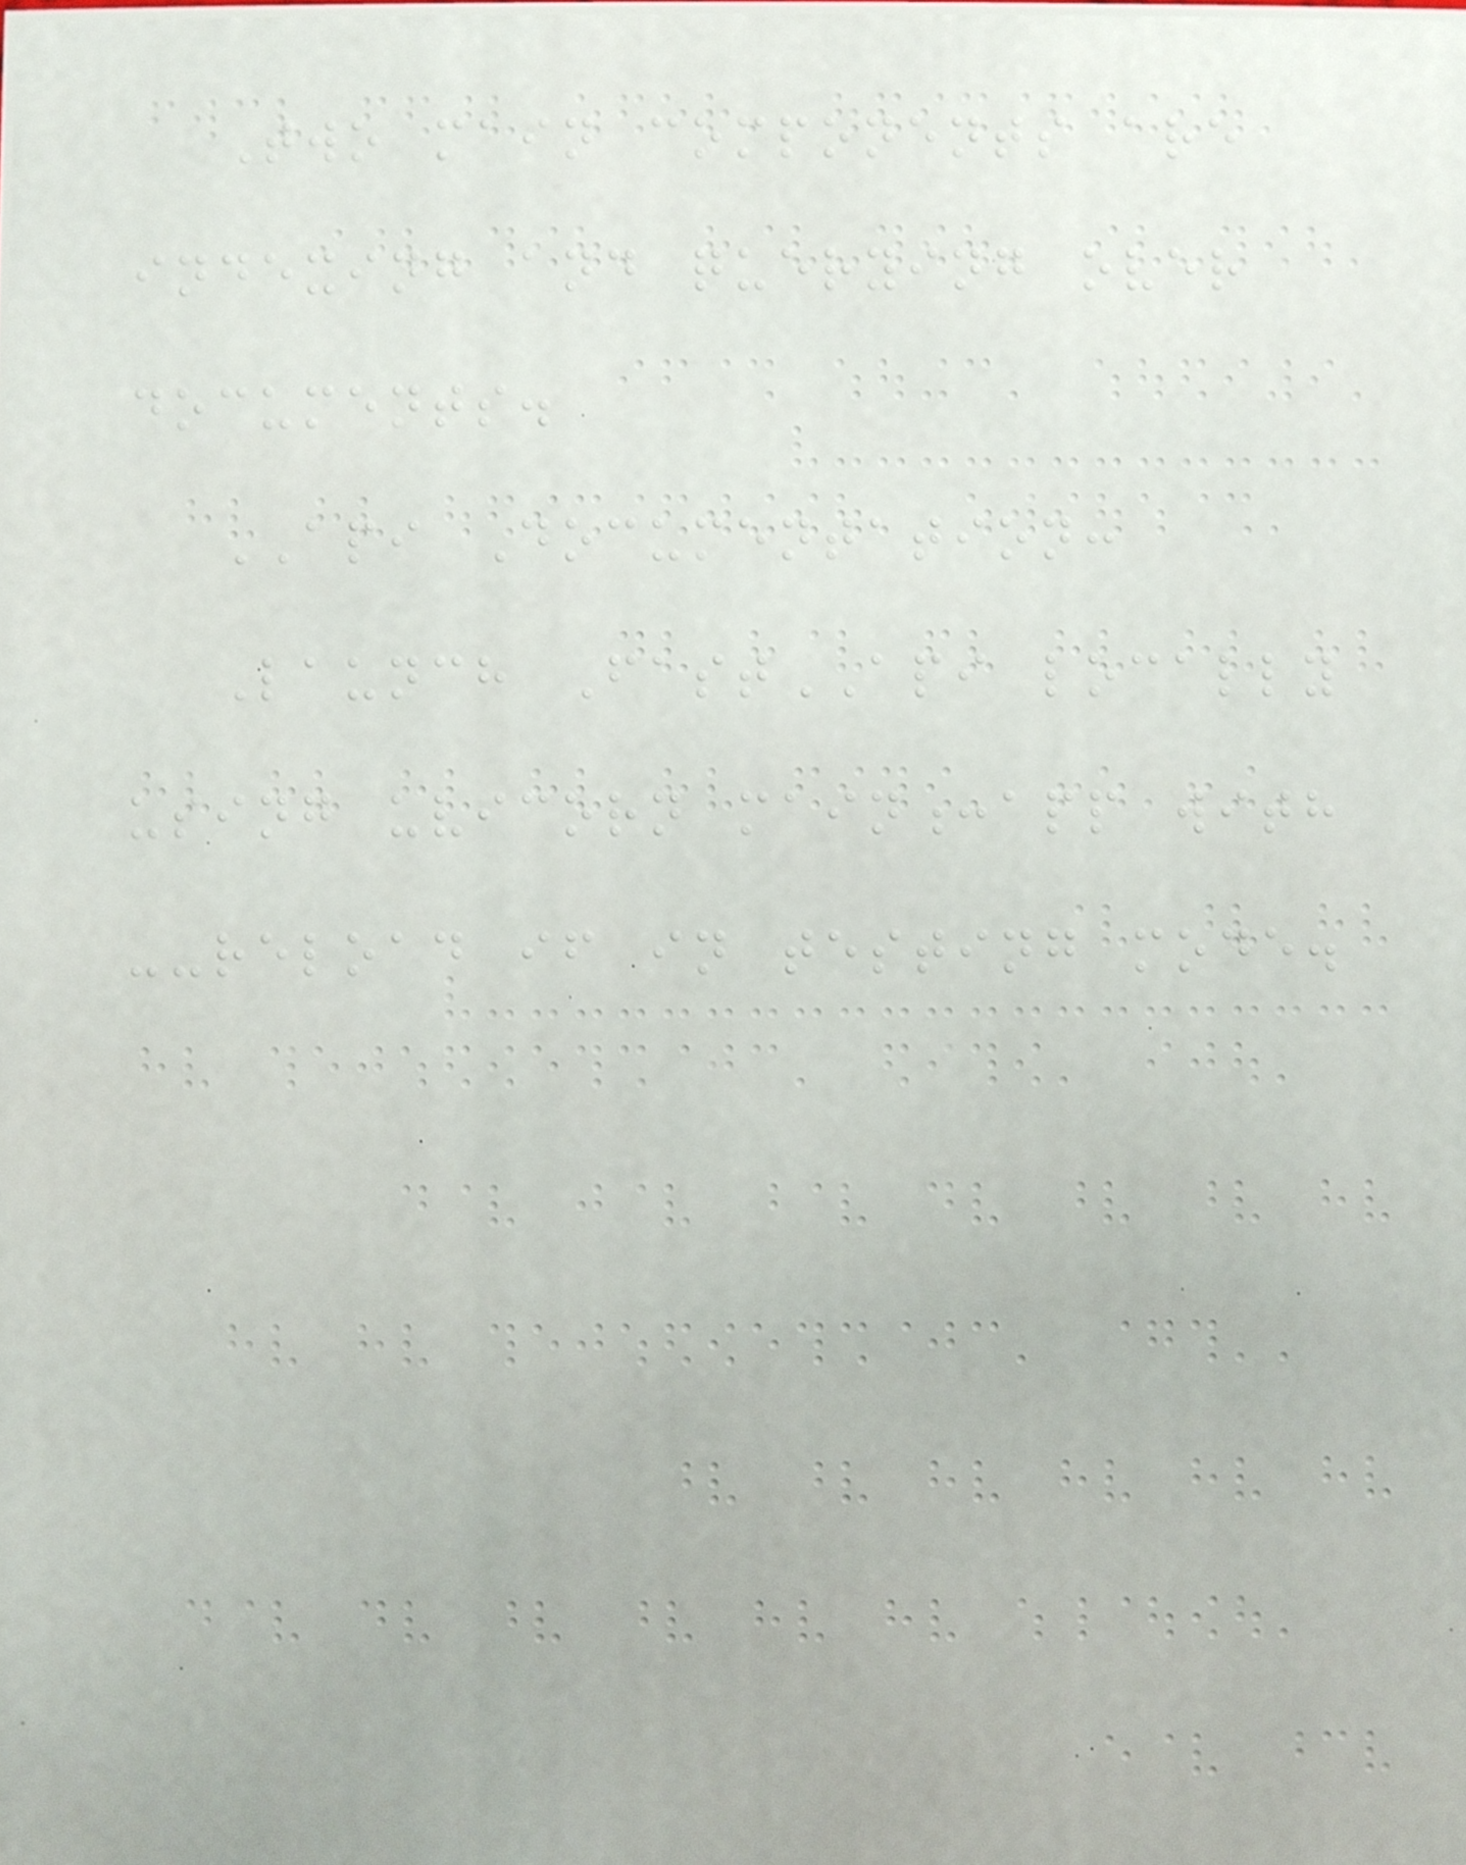Two main components are
indexing and querying over
documents.
API Documentation:
Launch FastAPI locally
using uvicorn main:app with
--reload if in testing mode.
